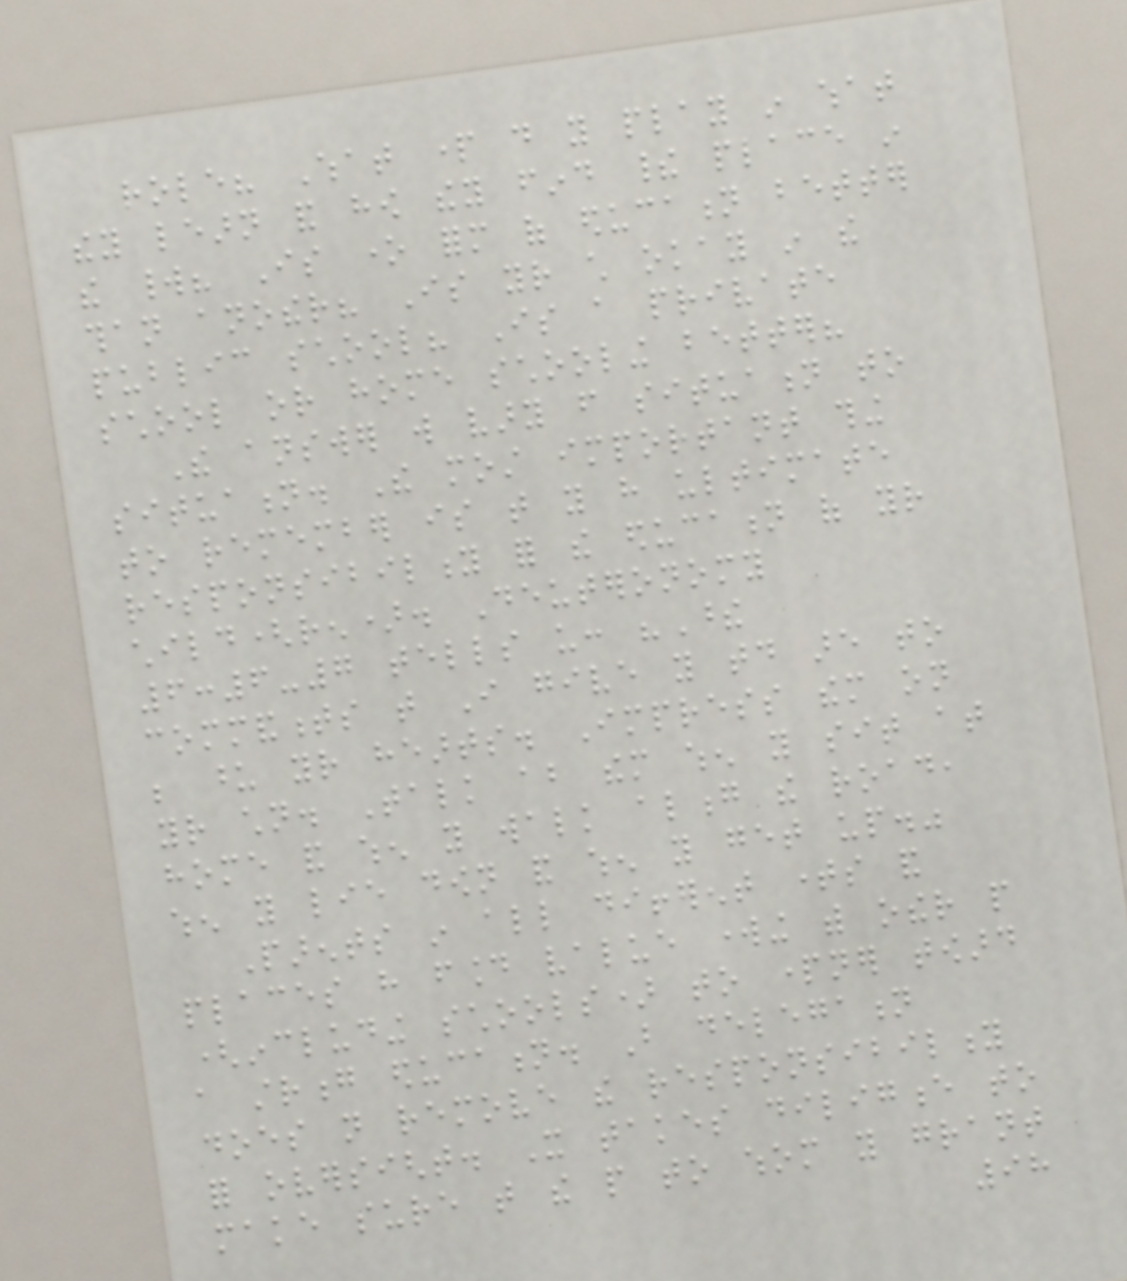role? What part do you play in what
they learn and how they find their place in
the world? Is one form of education better
than another? Is your child okay in the
public school? Is a private
school or home schooling better?
The answer will vary from situation to
situation. The most important thing
to remember is that you have ultimate
responsibility for the education of your
child(ren). Deuteronomy
6:6-7 tells us: "These
commandments that I give you today are to
be upon your hearts. Impress them on
your children. Talk about them when you sit at
home and when you walk along the road,
when you lie down and when you get up."
Parents in all different times and
places have found value working with other people
(including schools) to partner toward
a strong education. But delegation
does not remove the responsibility
for oversight. It takes diligence to
make sure that the people to whom you grant
98
